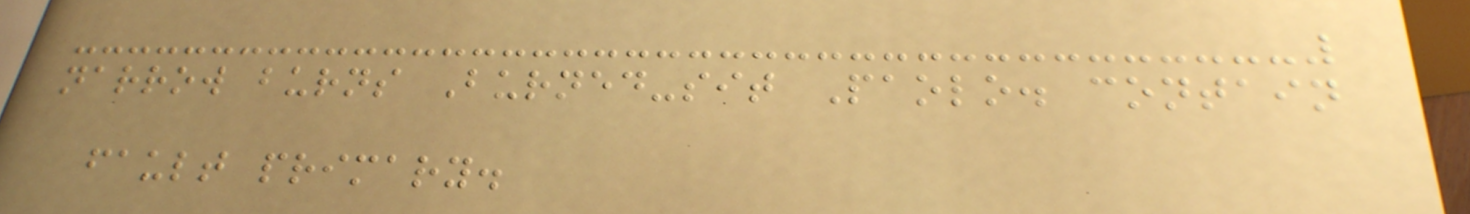narrow burns Burned-sit Paolo. contain
fault primary.
